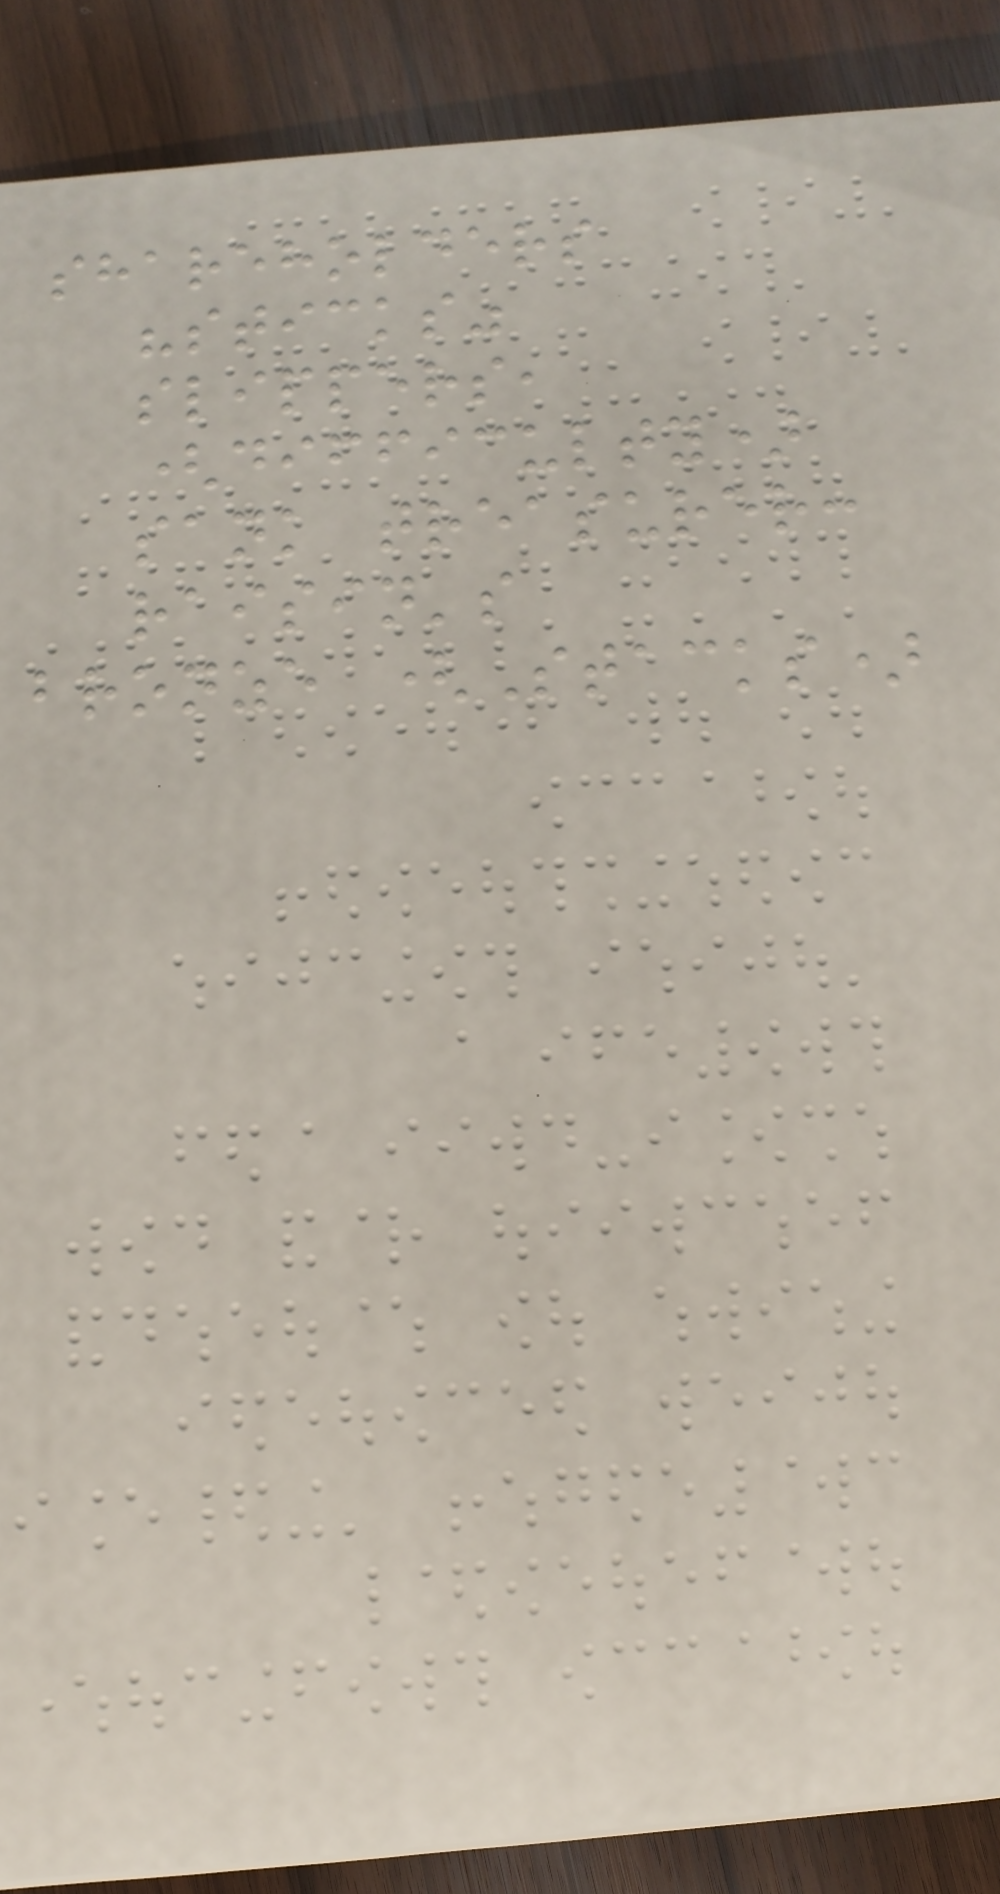shareholders
"sticks"
slippers,
(difficulty)
sank treasurer:
raisin's
bronze (Stacks)
